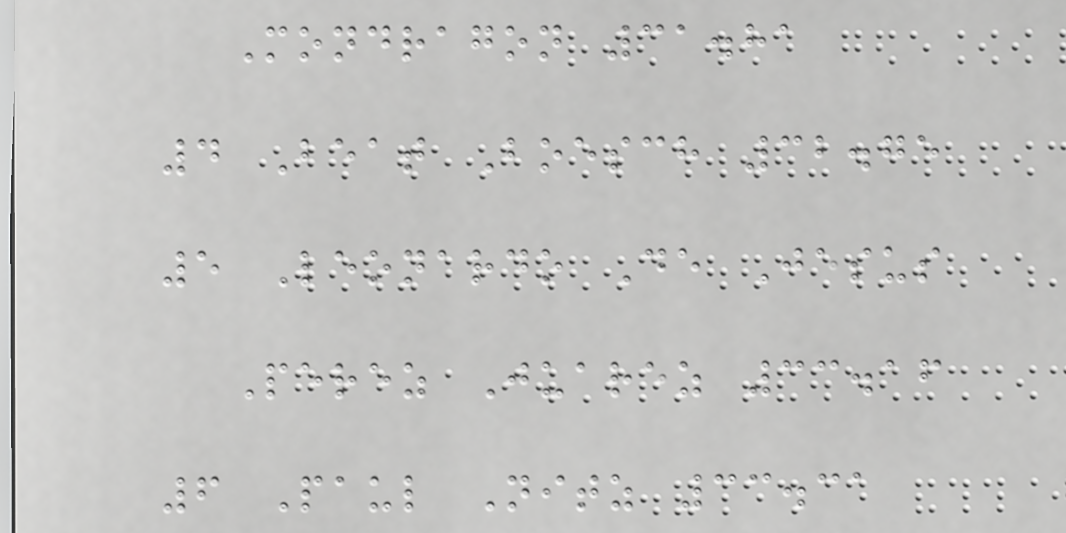Mondragon 31.81
4 Beat Boesch 32.75
5 Leonardo De Jesus
Perez Juarez 33.16
6 Paul Nitz 33.31
